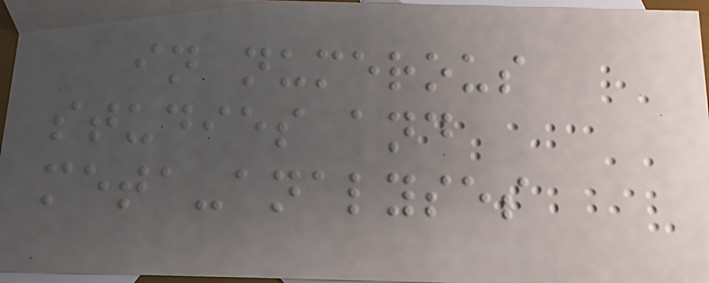in numerous
studies and
meta-analyses
